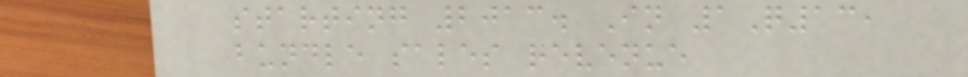starting 2013. In 1Q13,
bundle sales revenue
